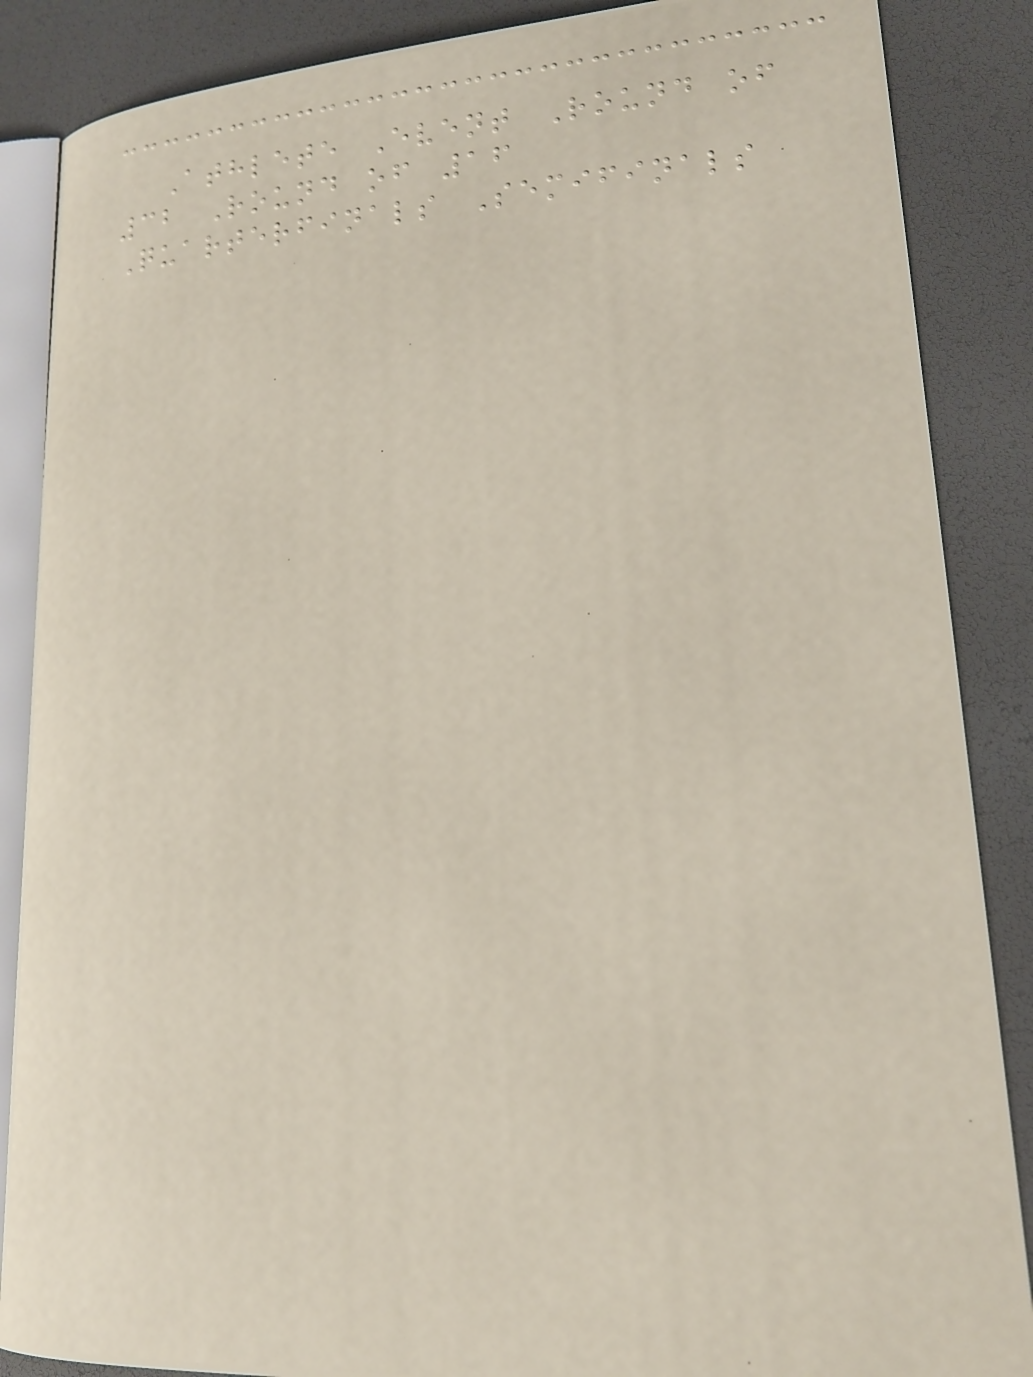Athlete Event Round of
32 Round of 16
Quarterfinals Semifinals
